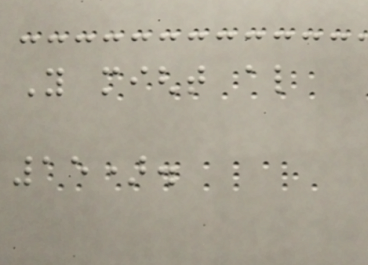You might also
15).
